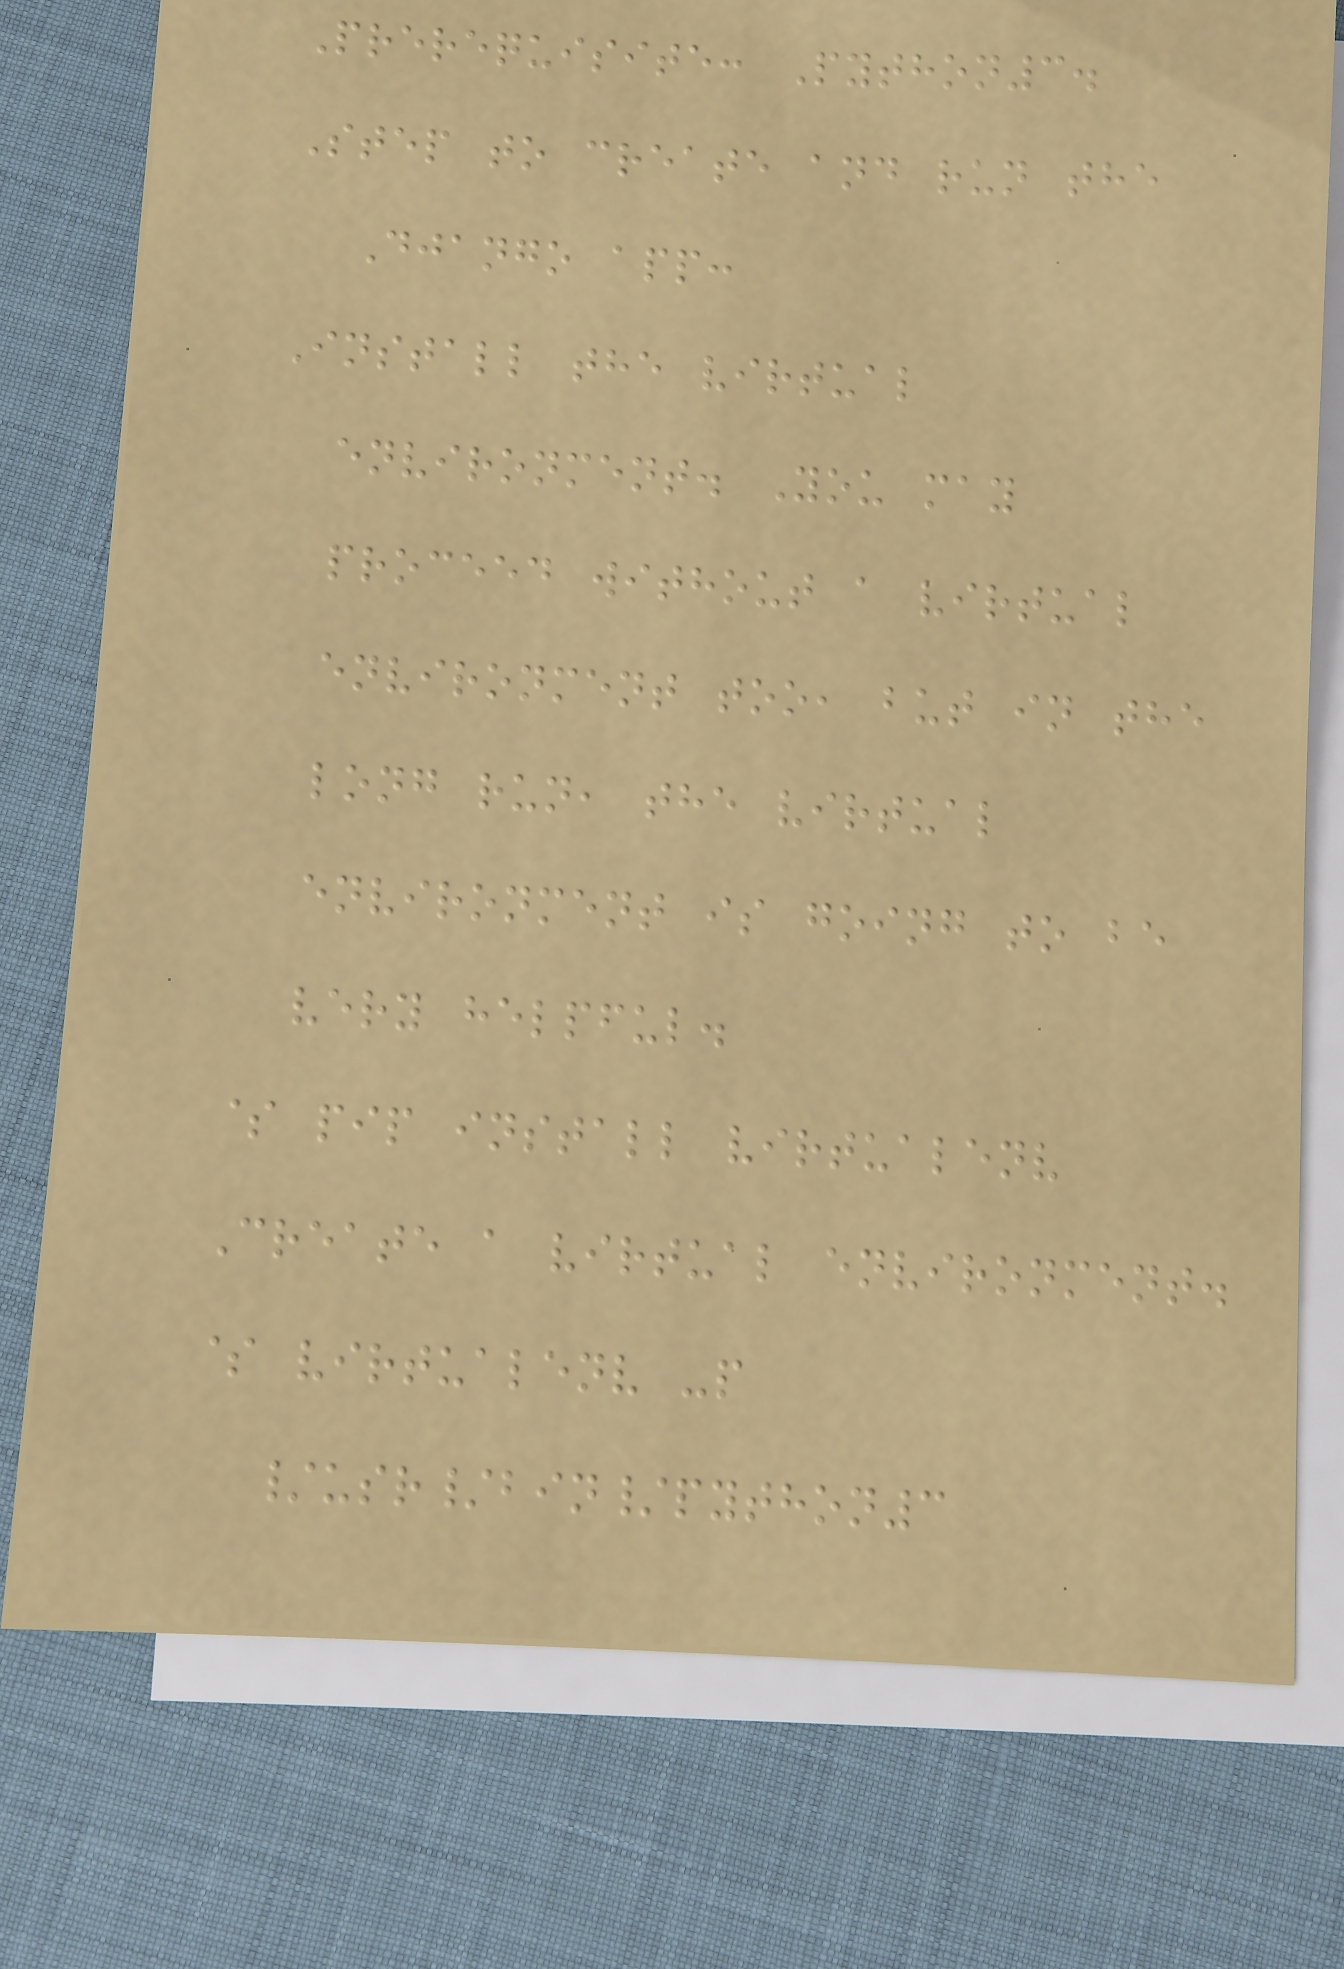Prerequisite: Python3.
Step to create and run the
Django app:
Install the virtual
environment. You may
proceed without a virtual
environment too, but in the
long run, the virtual
environment is going to be
very helpful.
$ pip install virtualenv
Create a virtual environment.
$ virtualenv -p
/usr/bin/python3
